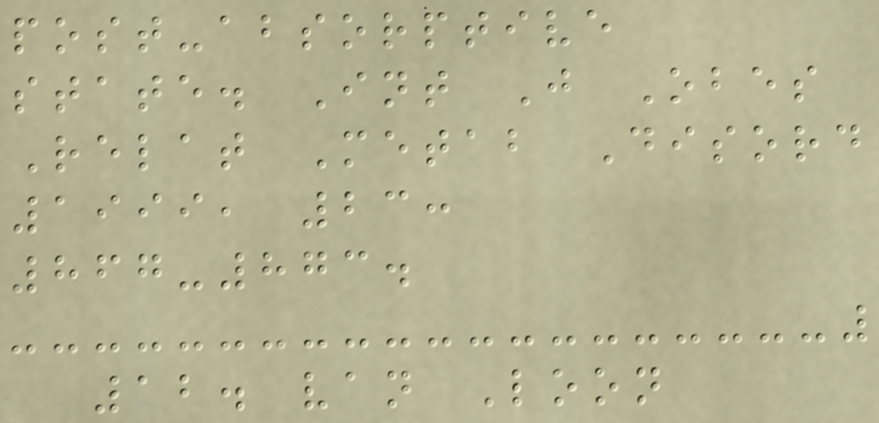post-absorptive
state. Int J Obes
Relat Metab Disord
1999, 23:
867-873.
12. van Loon
